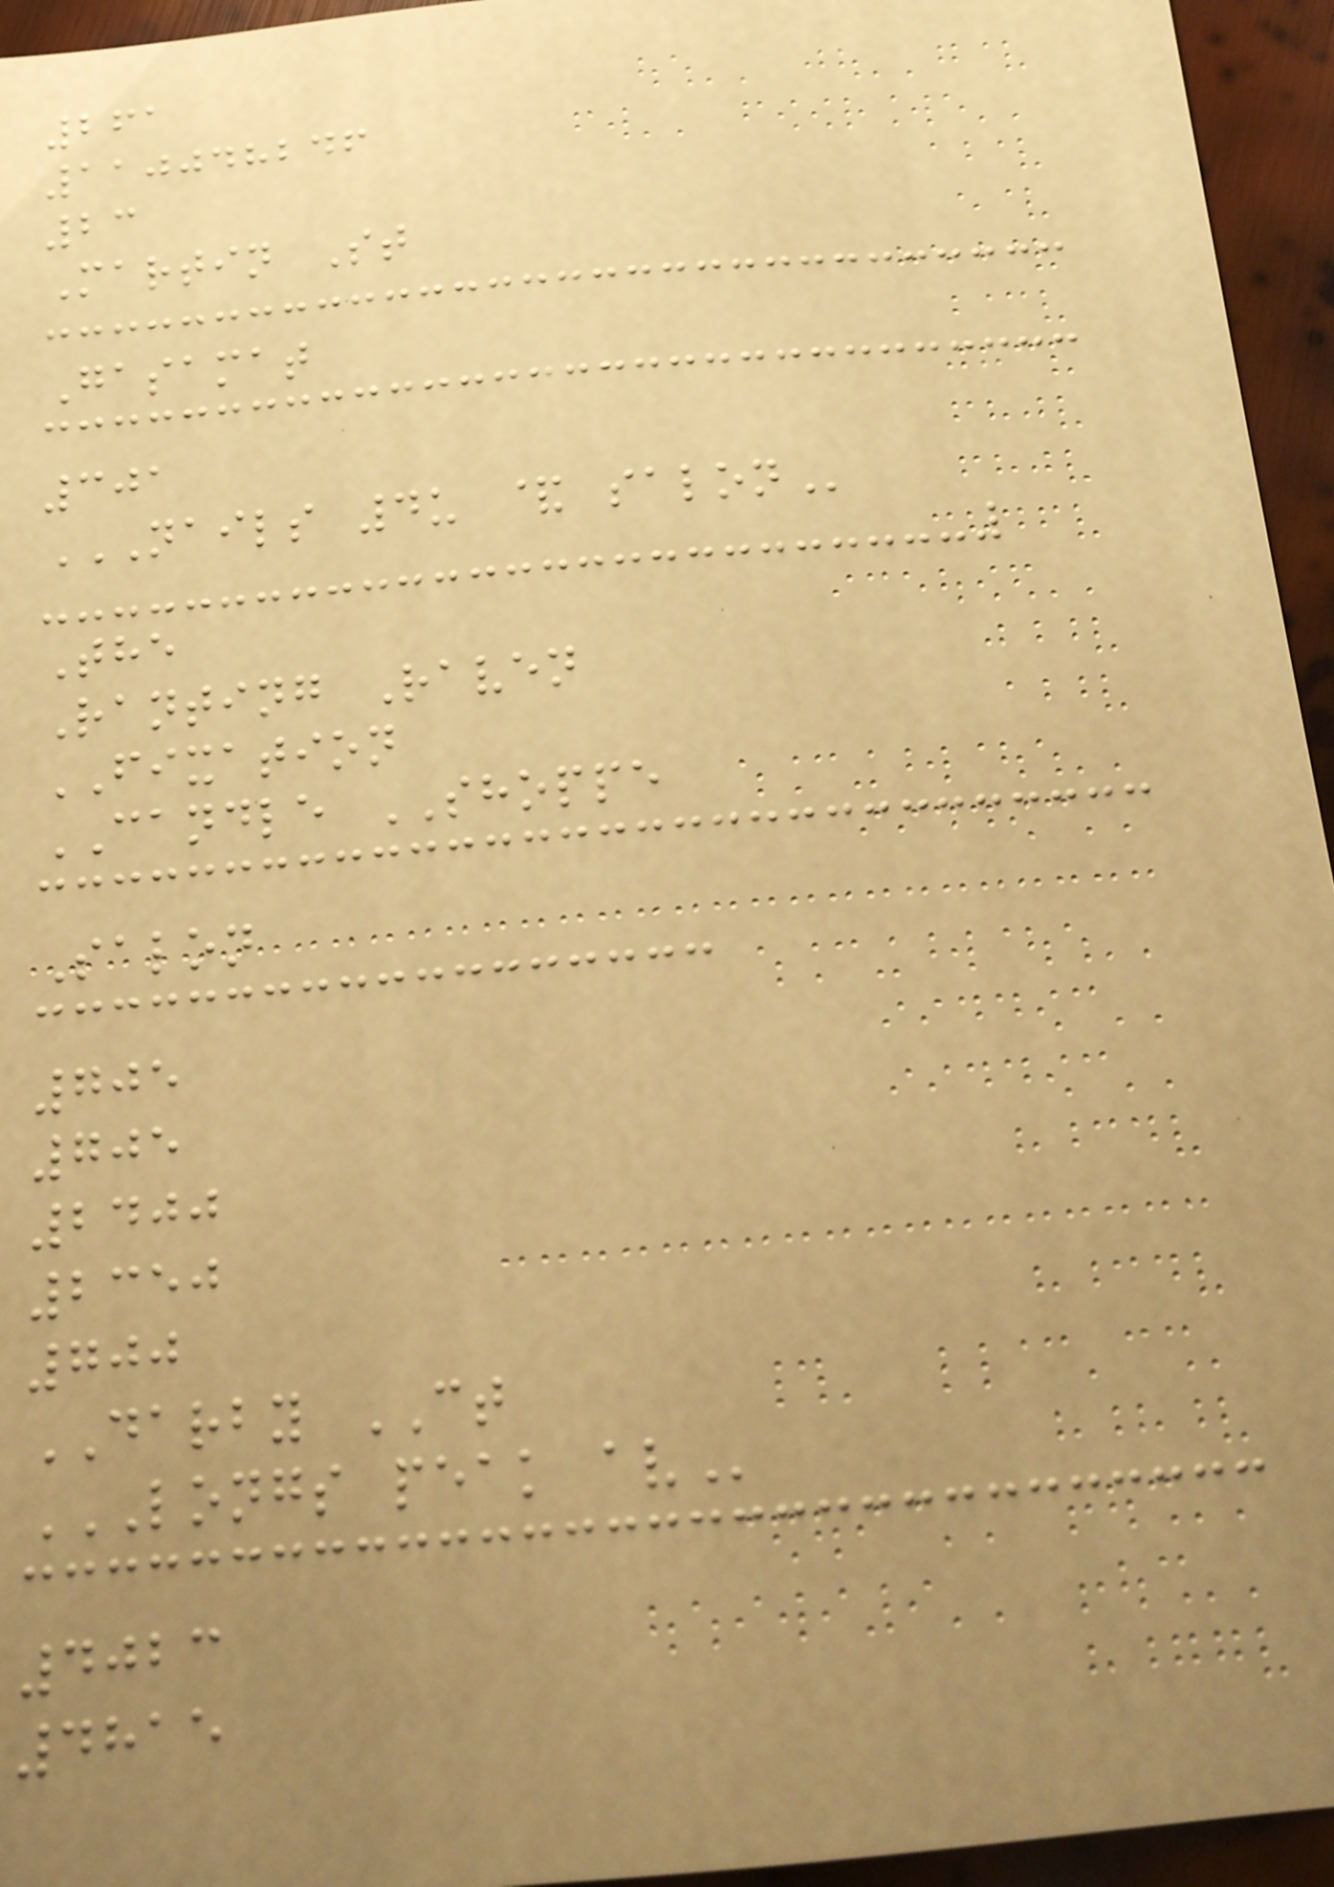261
110048246
23
Martin St
Gasamat
301
NAILS 4U & SALON
The
Ranting Raven
FIXATION
CANDLE SHOPPE
Salon
705
705
2400
2350
700
DARBY CT
LONGS PEAK AV
4023
4815
